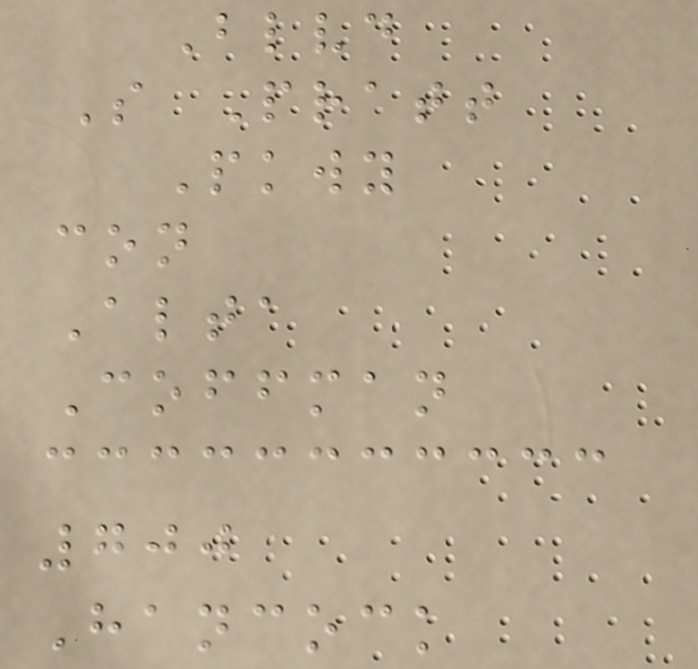Blvd
S Pratt
Pkwy
con
Alta
Coffman
700
Hancock
